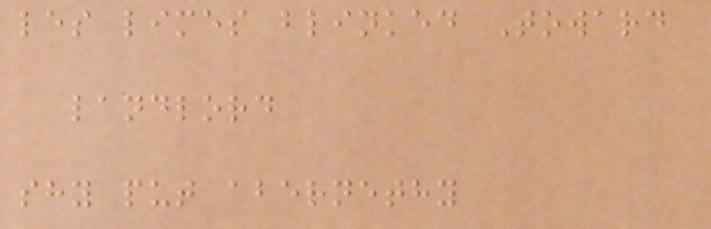les limes blinked Toward
landlord
shy put abernethy
